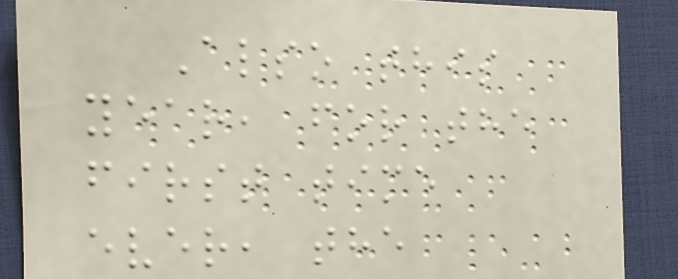Also this
year, for the
first time
ever, the
